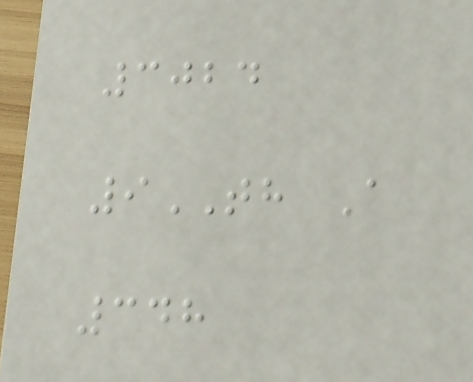3024
9TH A
348
